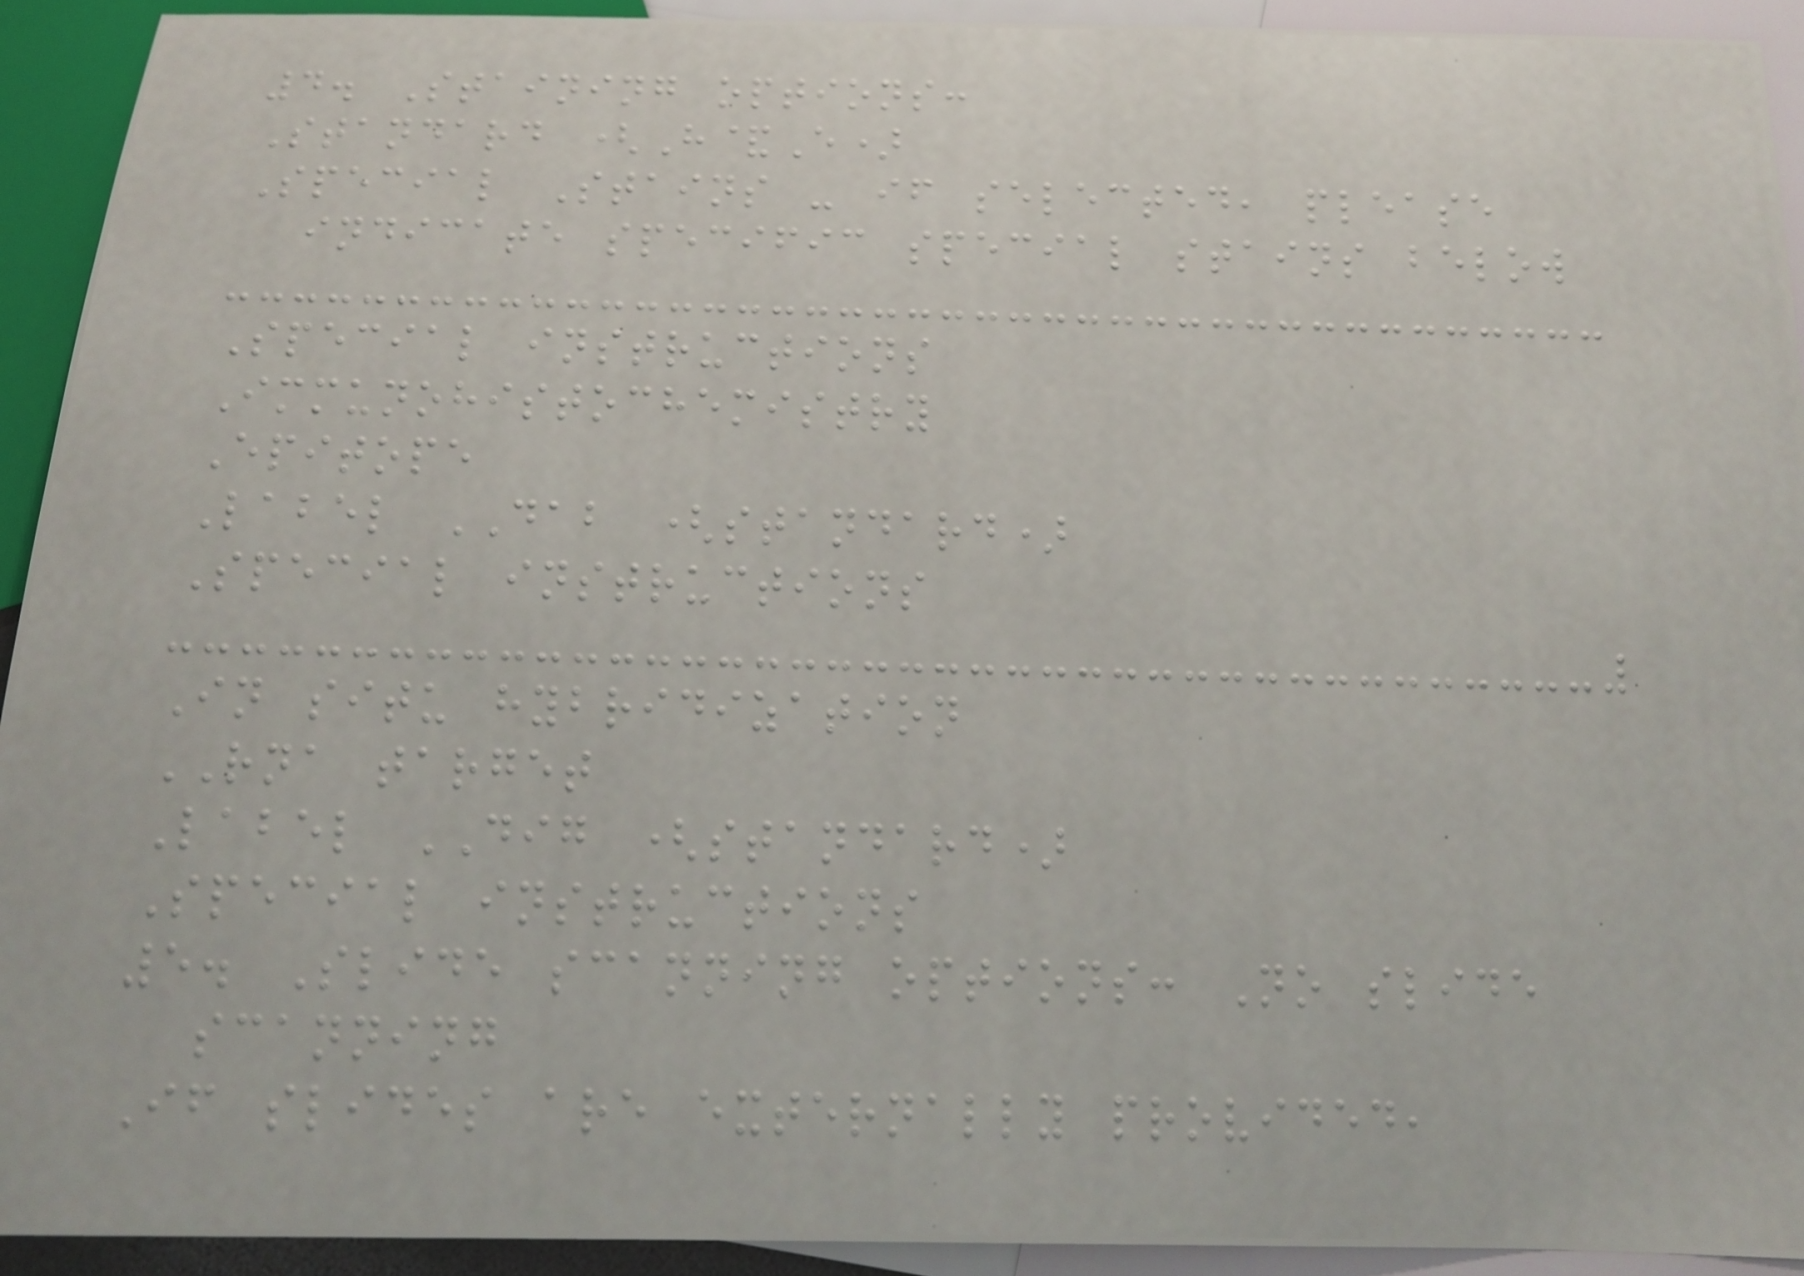4. Staining options:
Standard (H&E)
Special Stains - if selected, please
indicate specific special stains below
Special instructions
Immunohistochemistry
Epitope
Label DAB (standard)
Special instructions
In situ hybridization
RNA target
Label DIG (standard)
Special instructions
5. Slide scanning options: No slide
scanning
If slides are externally provided,
